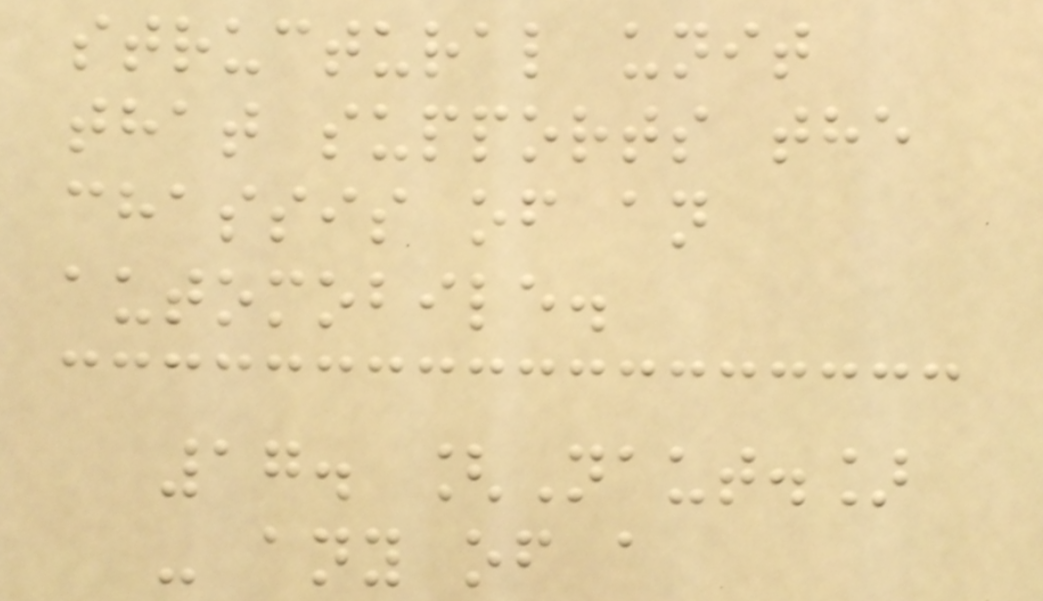structural unit
that supports the
chassis of an
automobile.
17. [Naut.]
- any of a
